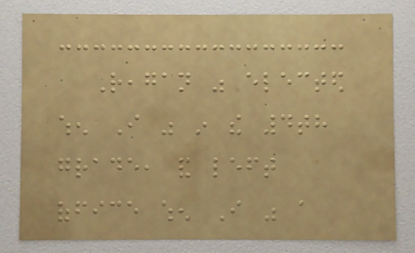Reagan was elected
when I was in the 4th
grade, and left
office when I was a
